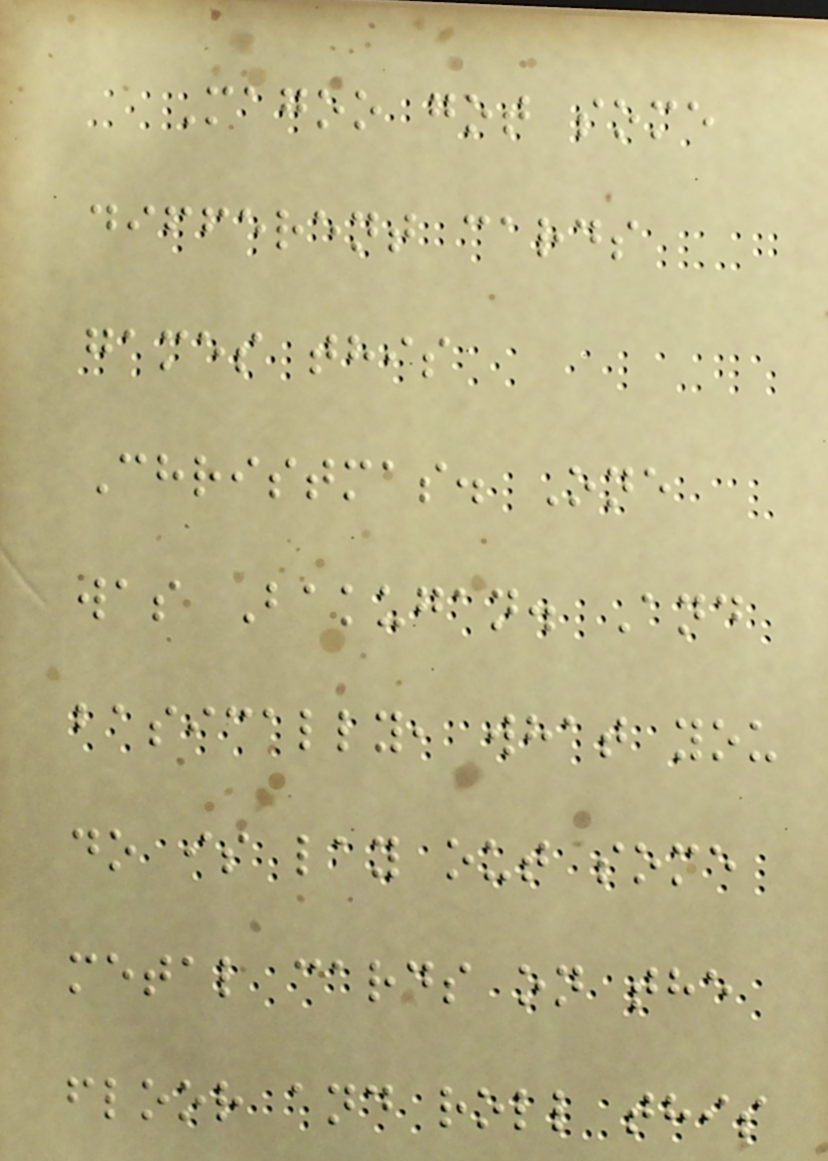Magoo got some
different cards
games this
Christmas. One
was Bakugan. And
basically, what you
do is lay out some
metal cards on the
floor and roll this
